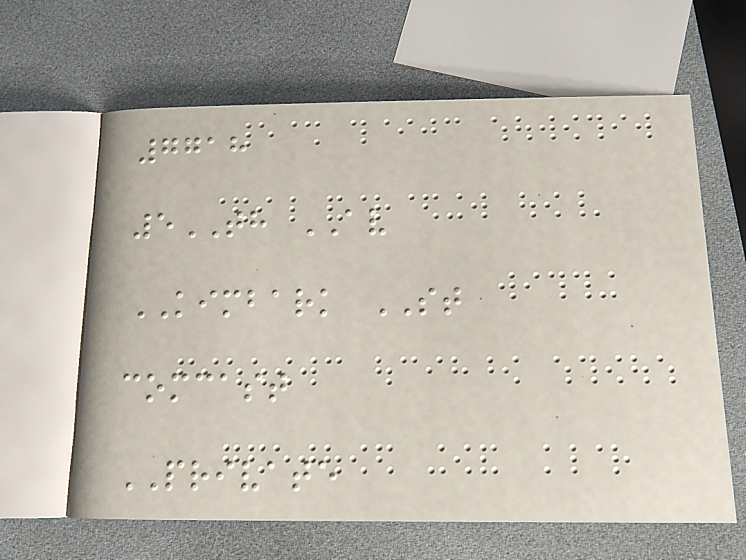7718
5TH AV
KIMBARK ST
comcast
PRIVATE
